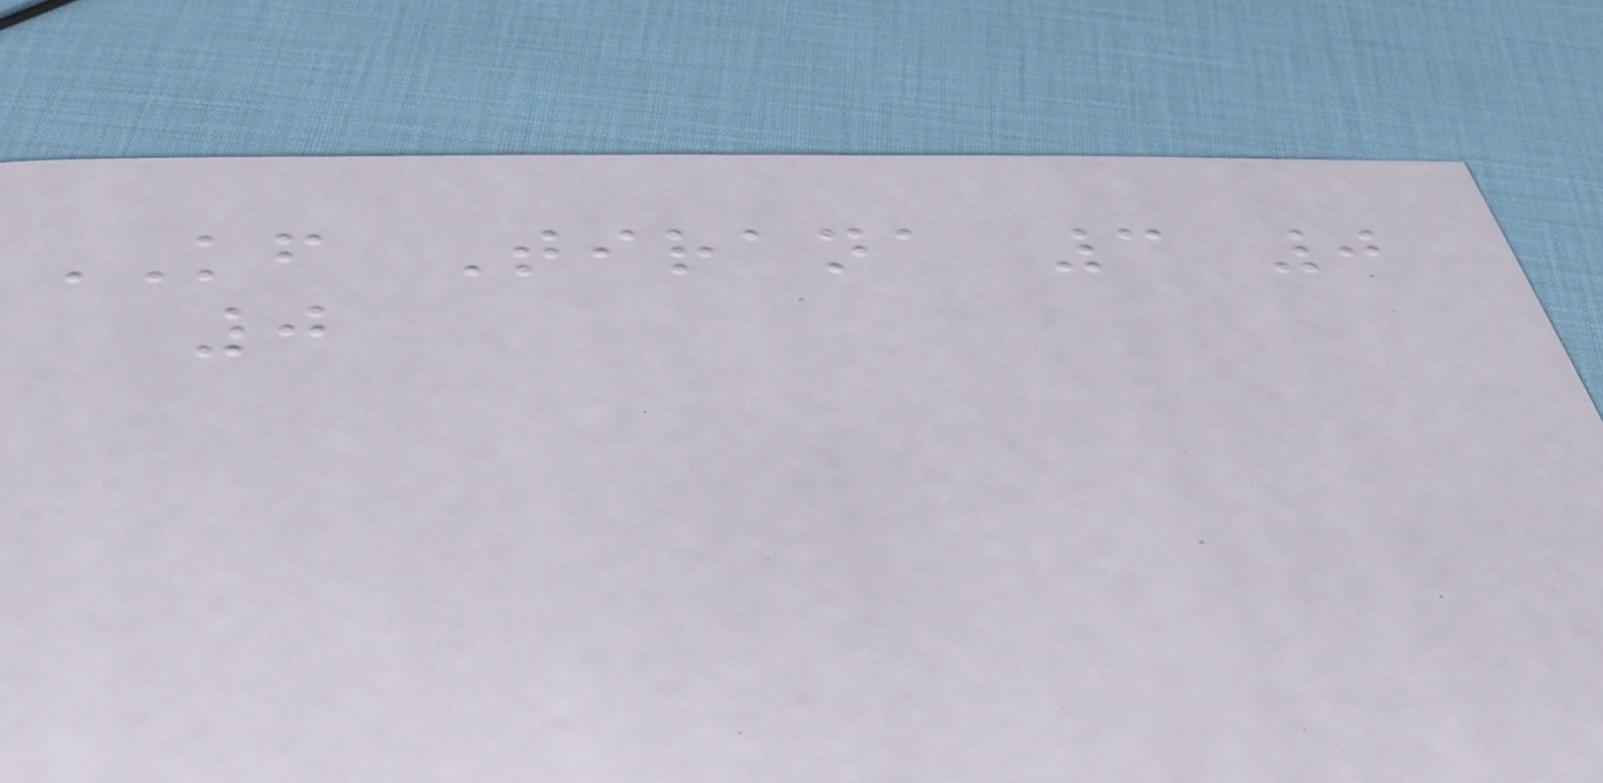KF Tirana 3 0
0
